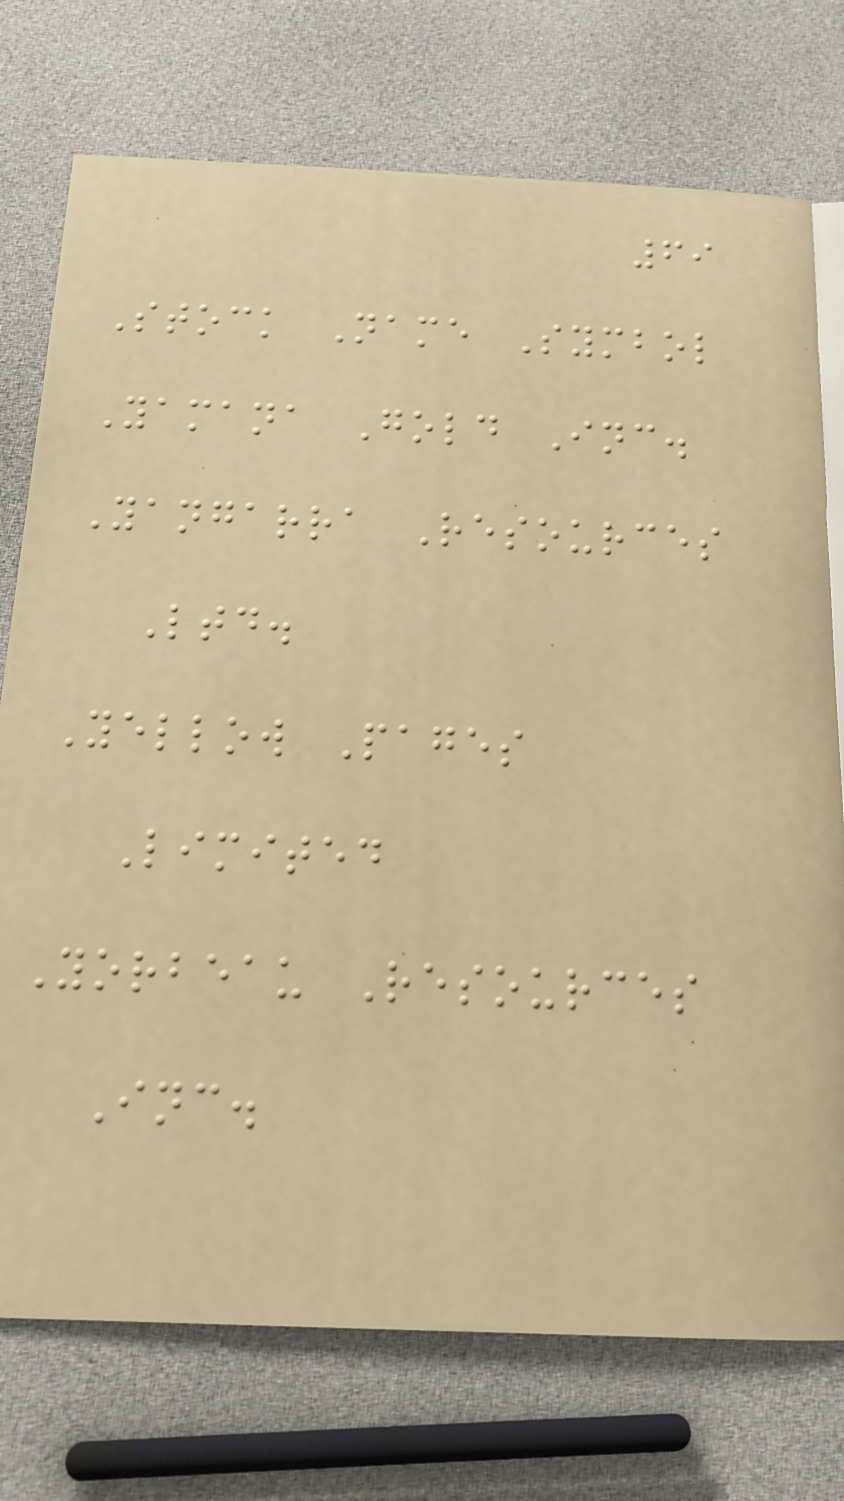69
Stock Name Symbol
Yamana Gold Inc.
Yangarra Resources
Ltd.
Yellow Pages
Limited
Yorbeau Resources
Inc.
